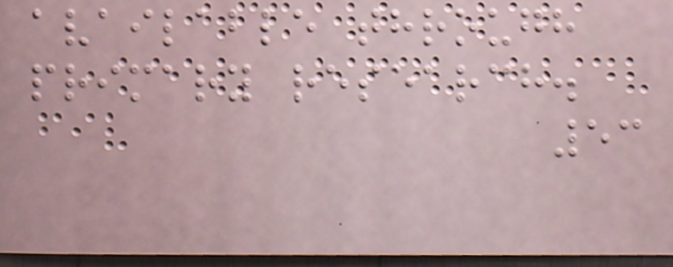available through
primary research.
53
